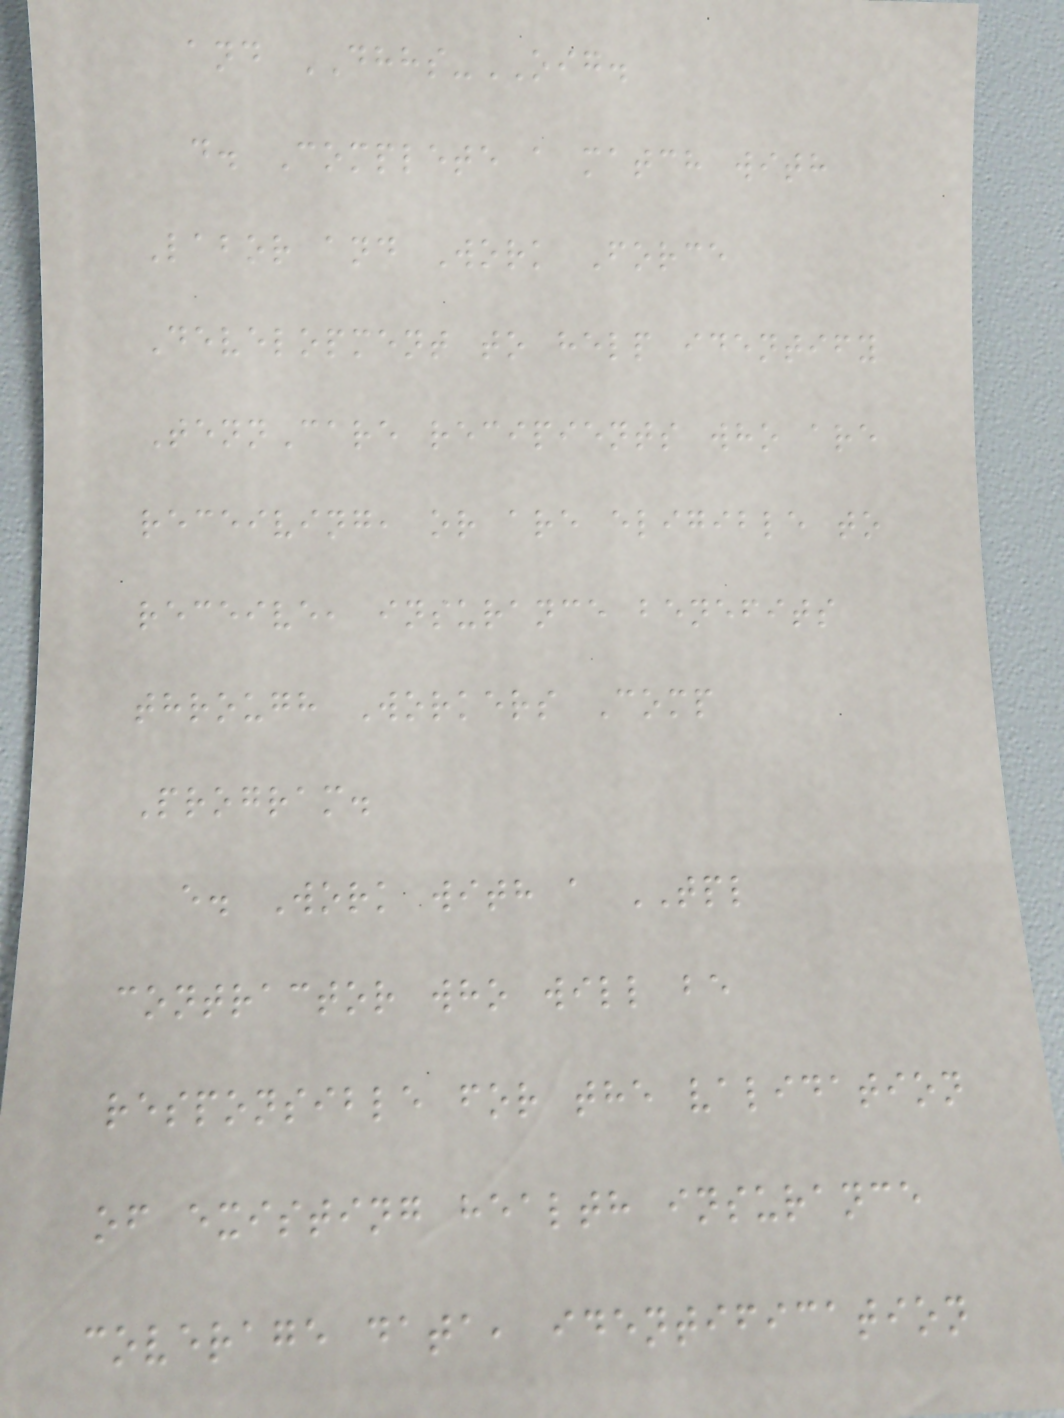and DHHS-OIG.
d. Complete a match with
Labor and Work Force
Development to help identify
TennCare recipients who are
receiving, or are eligible to
receive, insurance benefits
through Workers Comp
Program.
e. Work with a TPL
contractor who will be
responsible for the validation
of existing health insurance
coverage data, identification
